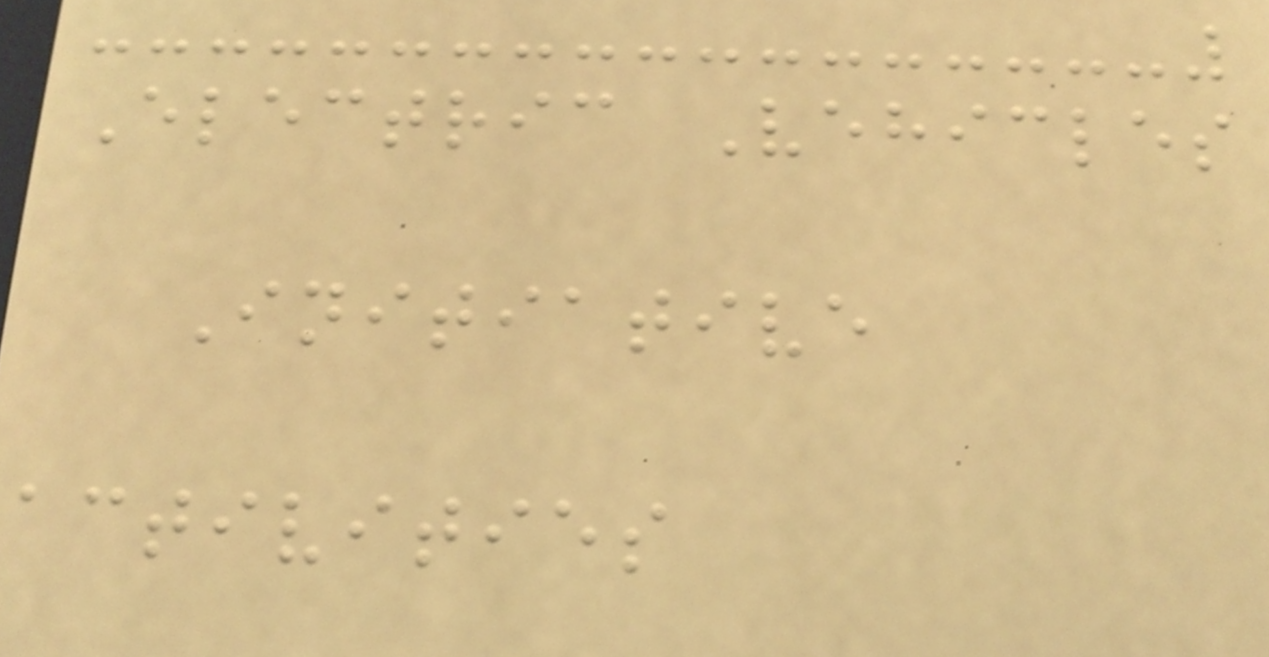Electric Vehicles
Initiative
activities
